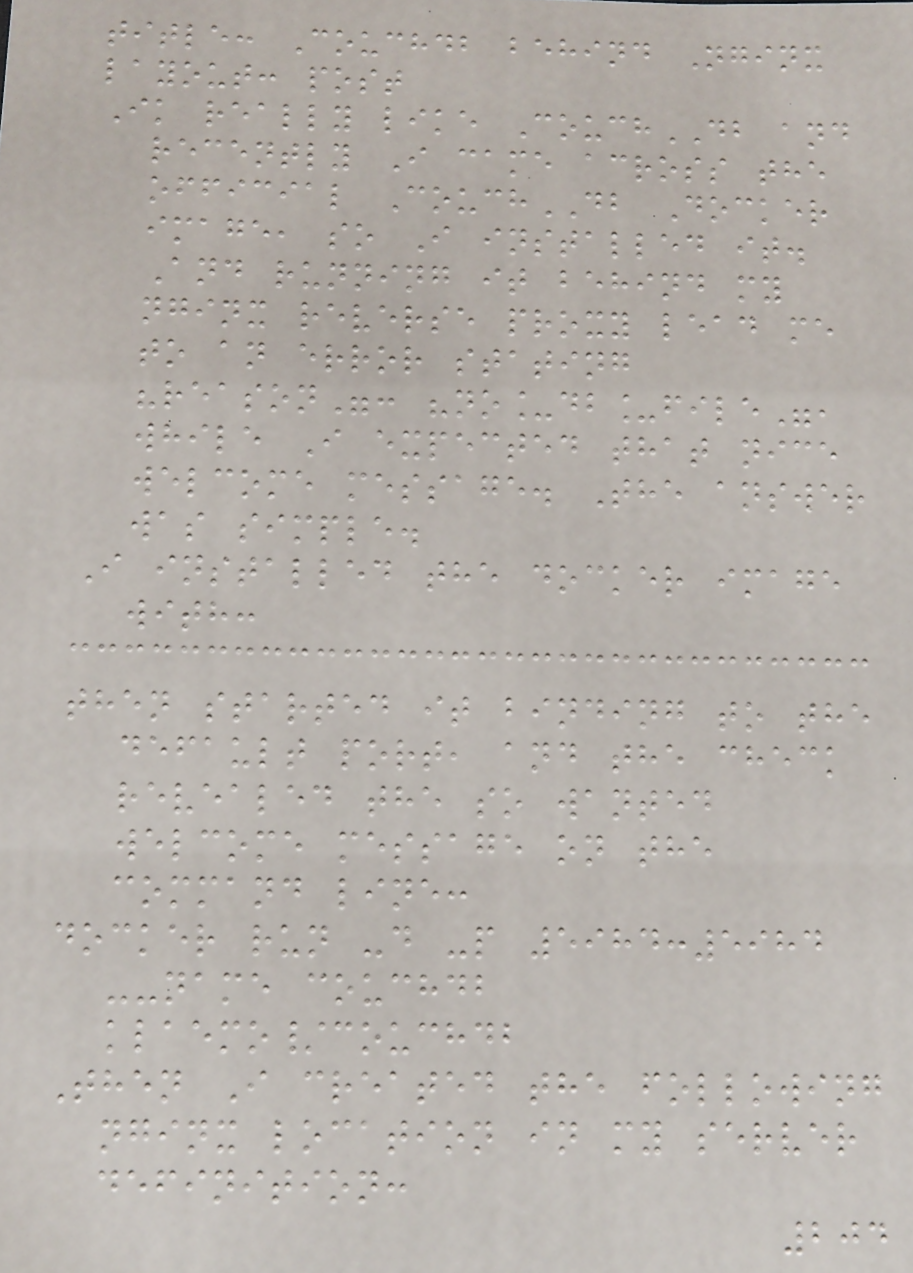title: Couchdb behind Nginx
layout: post
Ik really like CouchDB and
recently I came across the
official CouchDB Docker
image, so I installed it.
And running it behind my
nginx reverse proxy lead me
to an error stating
"reason": "no_db_file",
while I expected that nice
welcome message. The answer
was simple.
I installed the docker image
with:
then started it binding to the
default port, and the check
revealed the so wanted
welcome message on the
command line:
docker run -d -p 5984:5984
--name couchdb
klaemo/couchdb
Then I created the following
nginx location in my server
definition:
204
